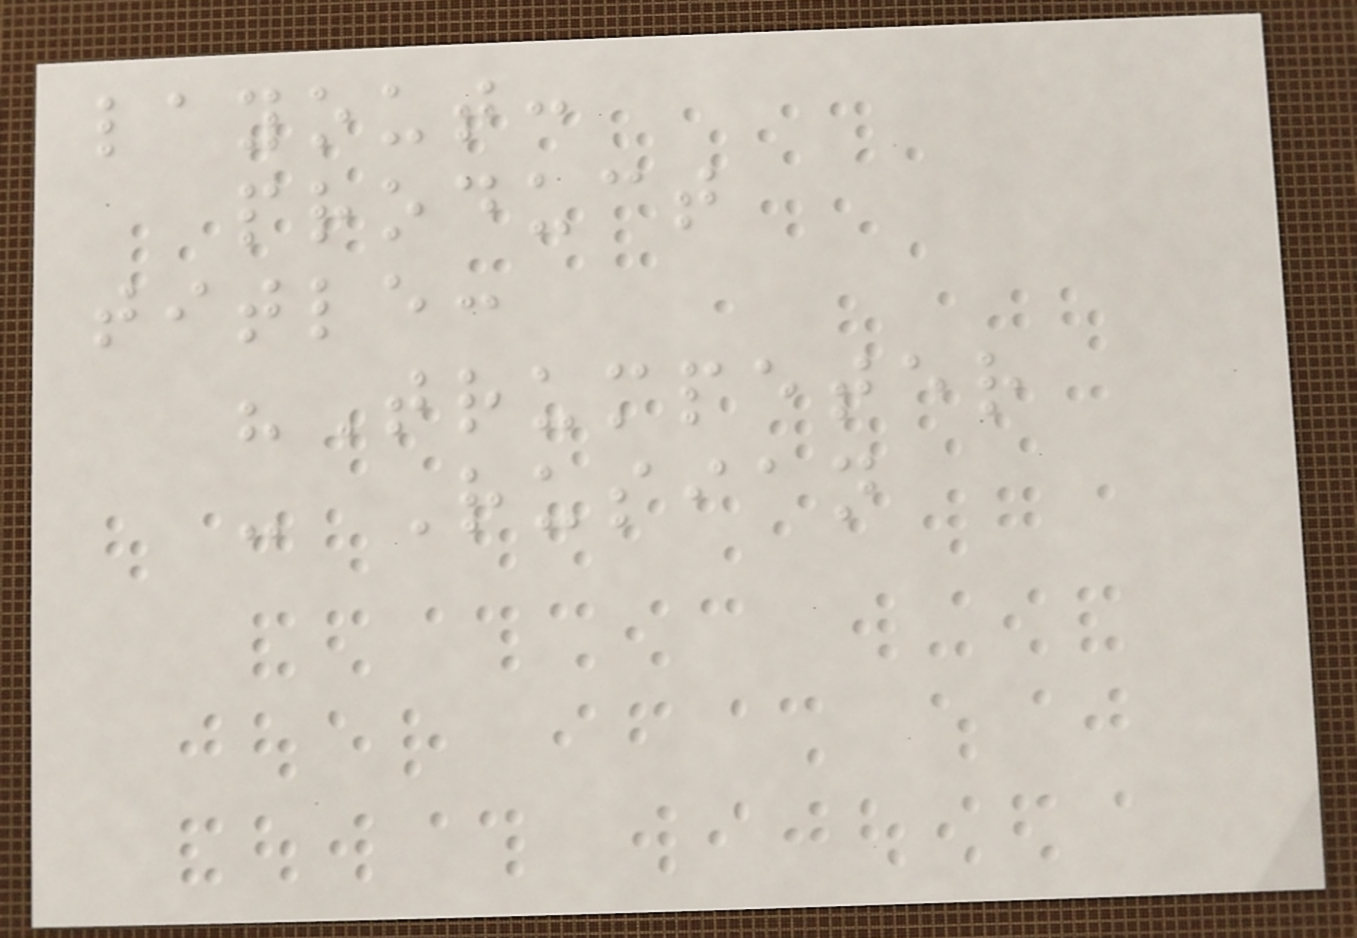layout:
product
title:
"Trumpeter
- Rusian
